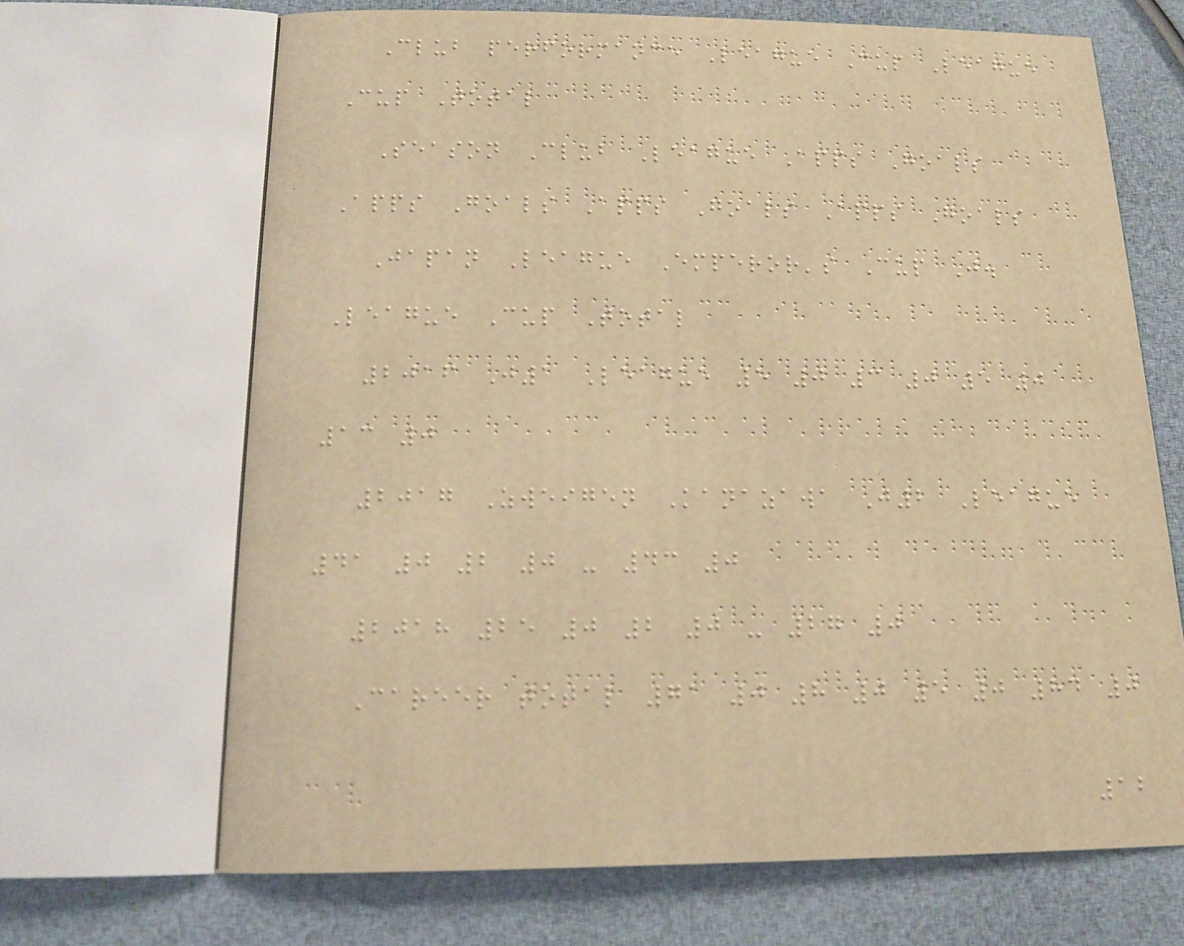Club performance League Cup League
Cup Total
Season Club League Apps Goals
Apps Goals Apps Goals Apps Goals
Japan League Emperor's Cup J.
League Cup Total
2016 J1 League 5 0 3 0 5 0
13 0
2017 Zweigen Kanazawa J2 League
41 0 2 0 - 43 0
2018 25 0 2 0 - 27 0
Career total 71 0 8 0 5 0 84 0
12
